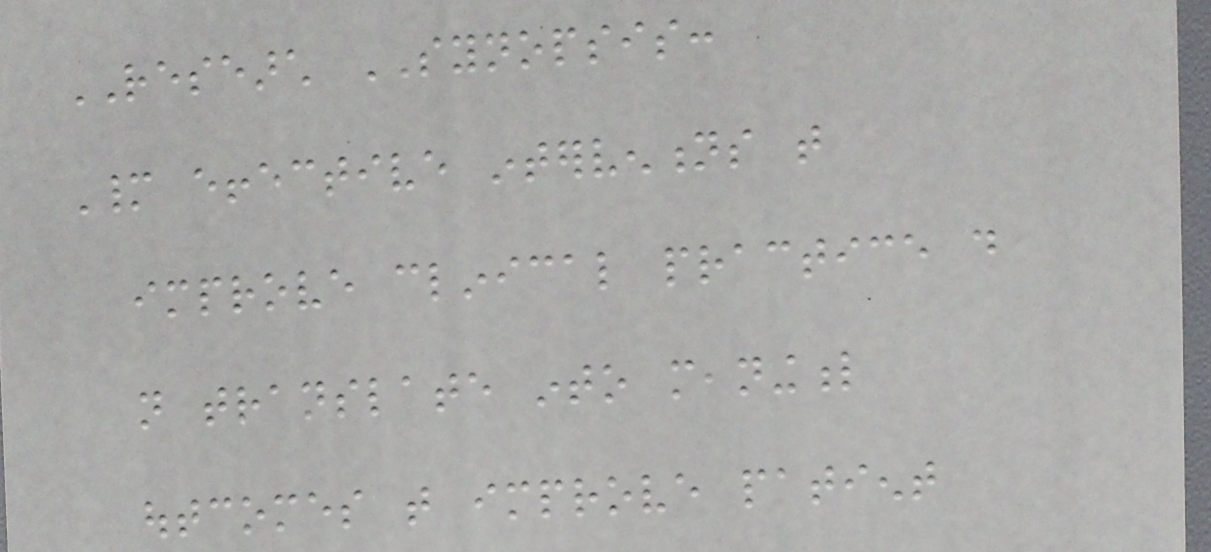RESEARCH SYNOPSIS:
Many effective interventions that
improve clinical practice do
not translate into meaningful
outcomes that improve patient
